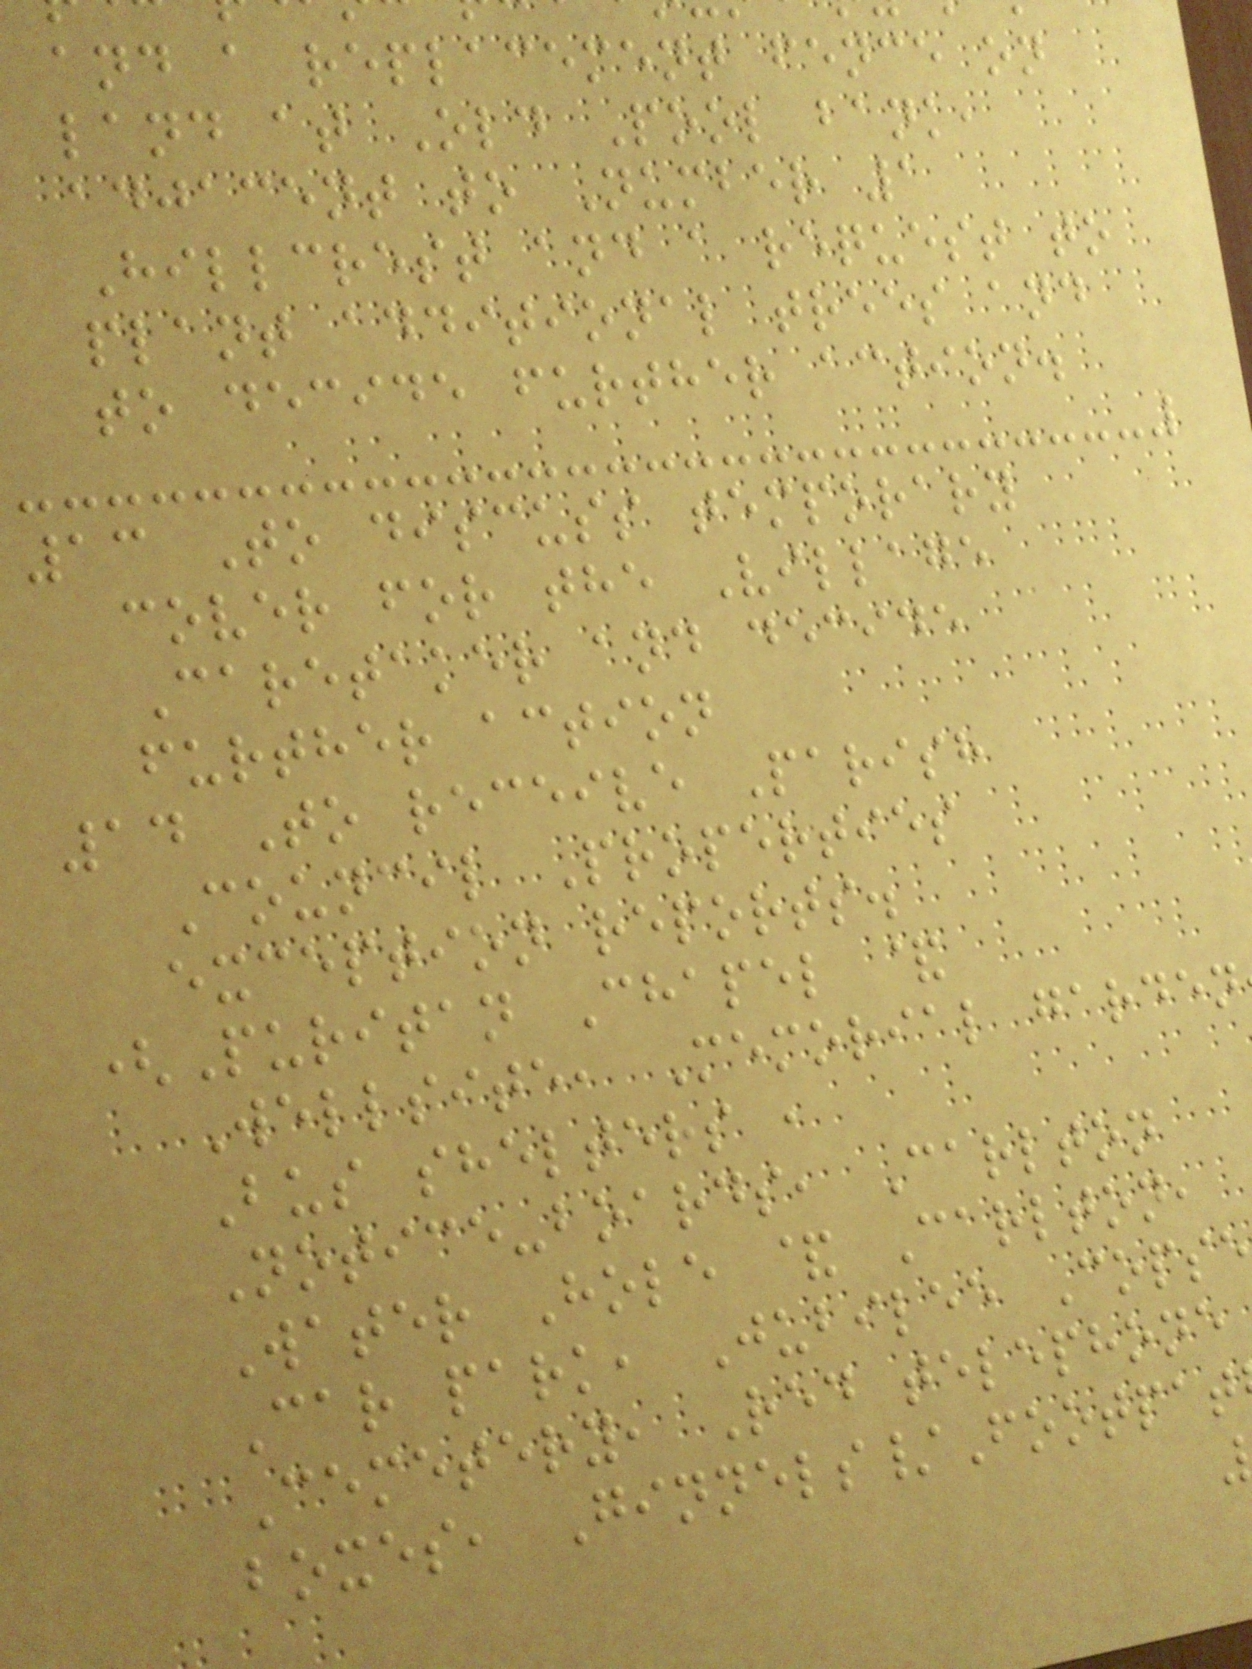and a replacement fence on
land at Old Pool bank,
adjacent to Number 1
Hillcrest and a request to
plant additional trees and
to decide further action.
13 To discuss temporary
cover for the Village
Caretaker and decide
further action
14 To receive Parish
Council Properties
exception reports.
(Puritan Chapel &
Wellsite, Memorial garden
Bus shelters ,
Notice-boards, Carlton
Water Hole & Carlton,
Car park, Jubilee Copse
Cemetery, Red telephone
boxes, Ginnels/Footpat
